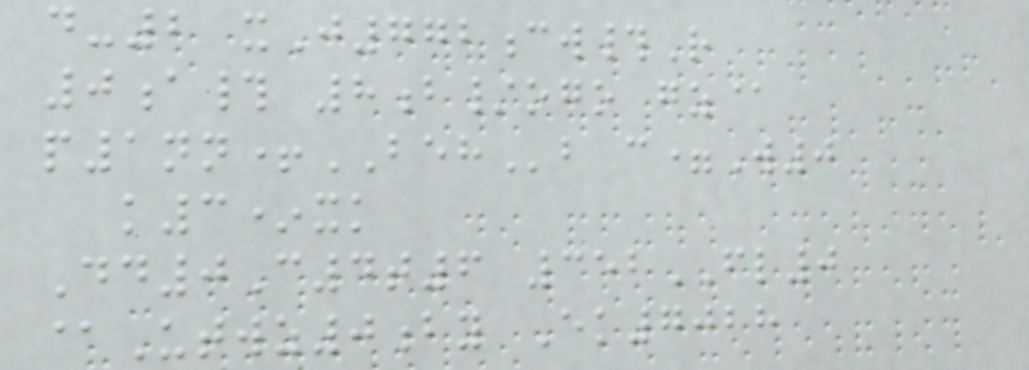d-2 xJ772cw#R
0a# 8b/ogo gz@
p1nn+BEHb c=W0
k3*xk
Dd0C4t6 352FL0
@Utwz0by Ek7028
